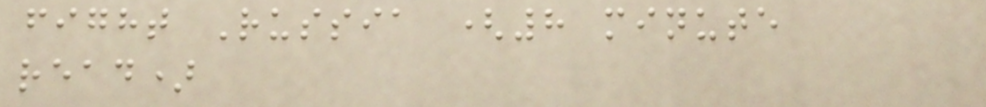fight Russia (8 minute
read)
